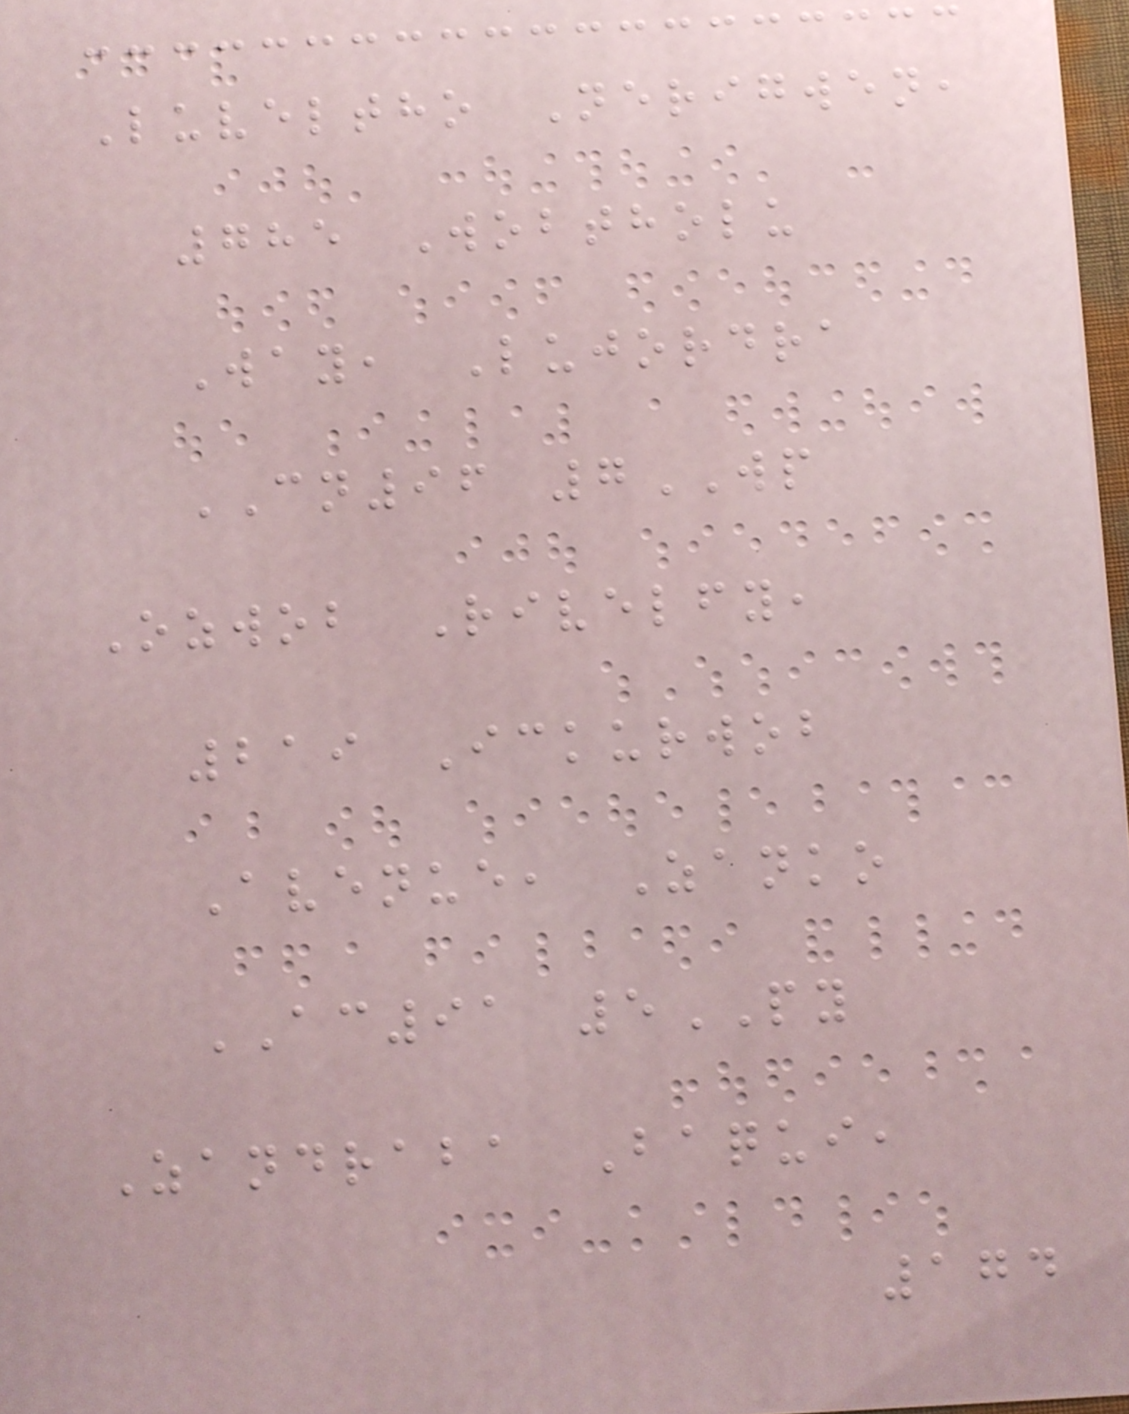Luveltho Nerigwen,
785 Wobtholu
Way, Lujordra
CN96 7WP
Ozwob Rivelfy,
219 Ickurwob
Avenue, Zanko
AC91 5PY
Zandraba Baqui,
174
